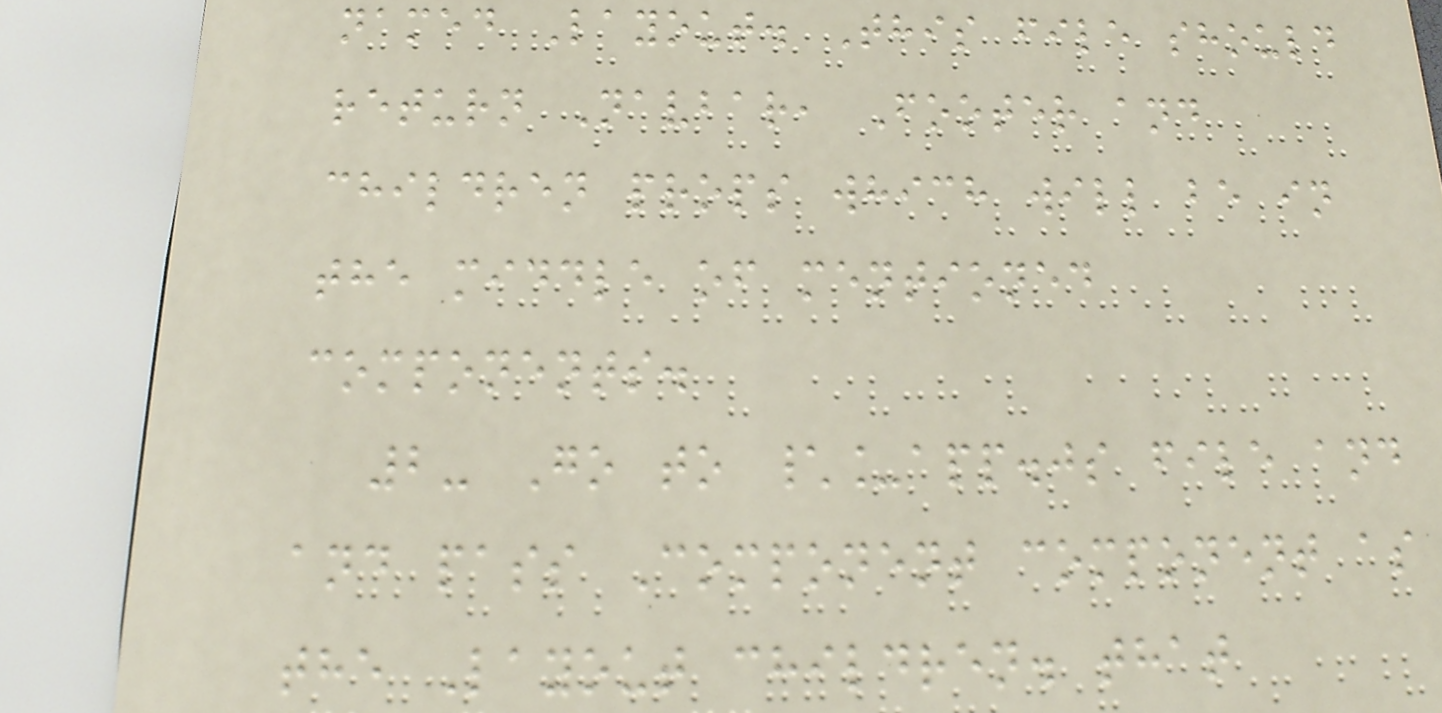named Layout. This file should
return Navbar, Footer and
children props which will be in
the middle of mentioned
components.
2- Go to \_app.js file and
and pass Component component as
the Layout children. that
